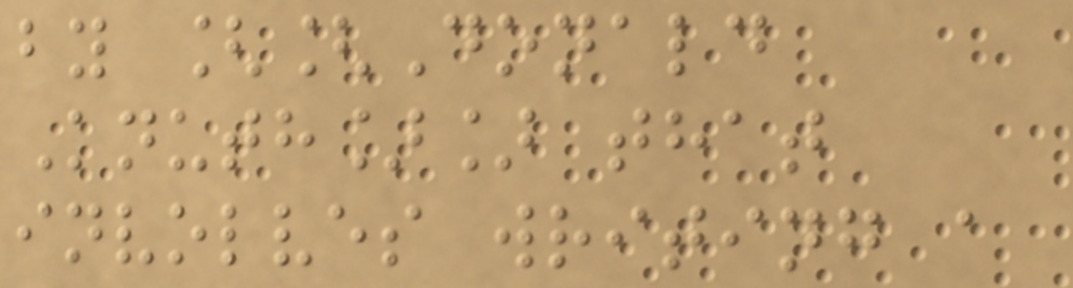by [[Donald
Knuth]] that
involves writing a
